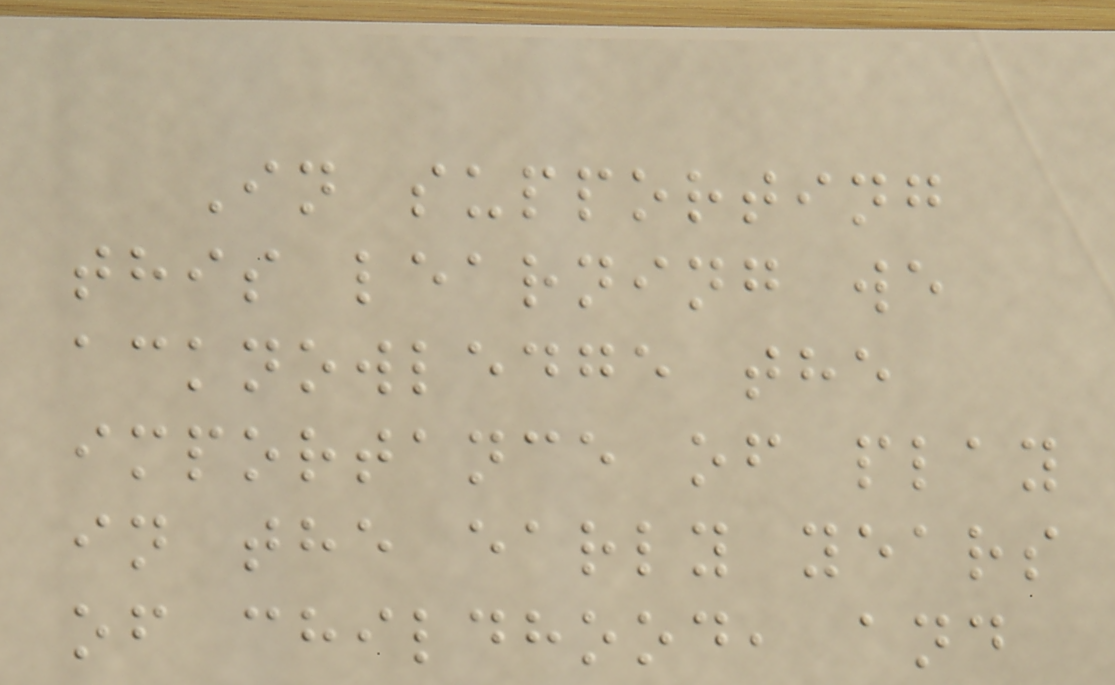In supporting
this learning we
acknowledge the
importance of play
in the early years
of childhood, and
